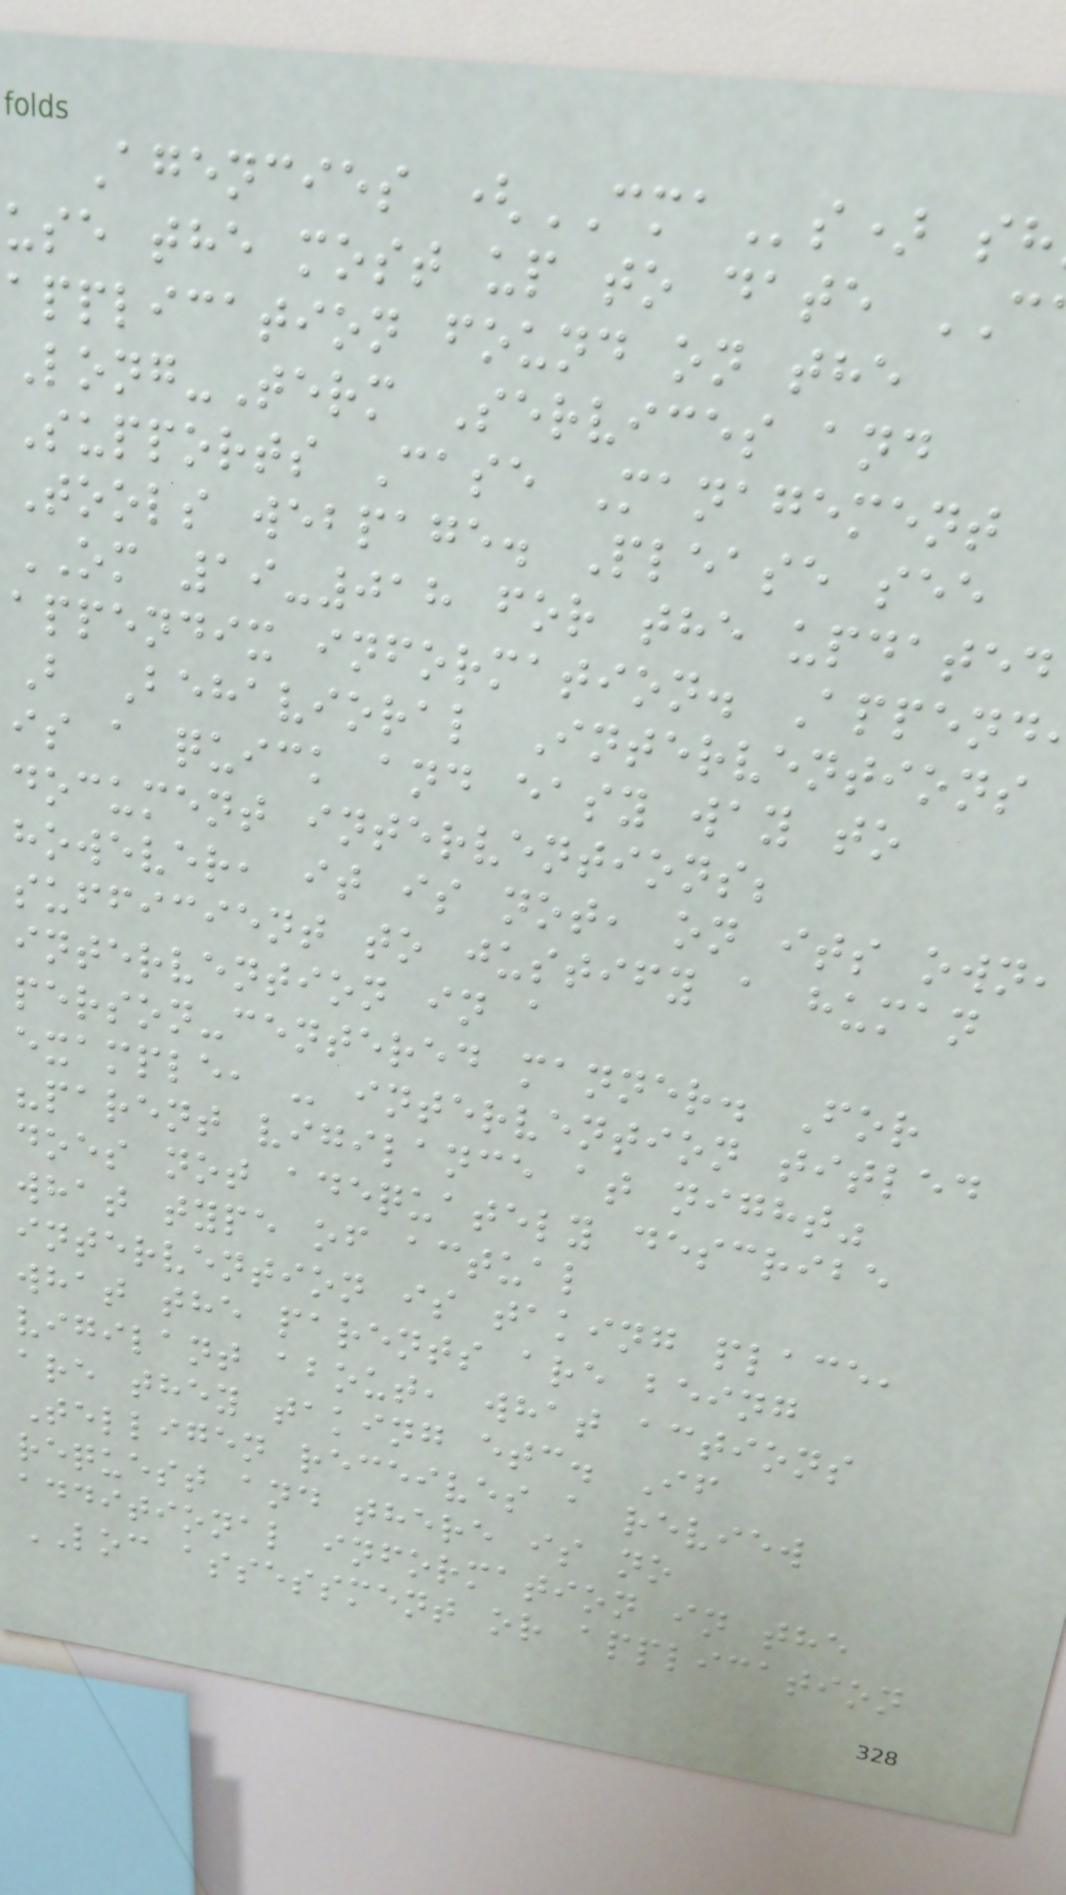Agencies (CMAs) sh
use the most up to date
application found on the
Long-Term Services and
Supports Case Management
Tools webpage. Please see
OM 19-018 for the updated
appendix information. Append
B Behavioral Interventions
is a quick and easy way to
document interventions;
however, it is not, on its own,
sufficient to justify a human
intervention in a
person-centered manner. For
example, - intervention titled
"parent vigilance at night"
does not adequately describe
what type of actual
intervention is taking place,
what the parents are being
vigilant about, what actions
are they taking etc. If
Telligen receives a review
request and there is no
additional information in the
LOC assessment or application
